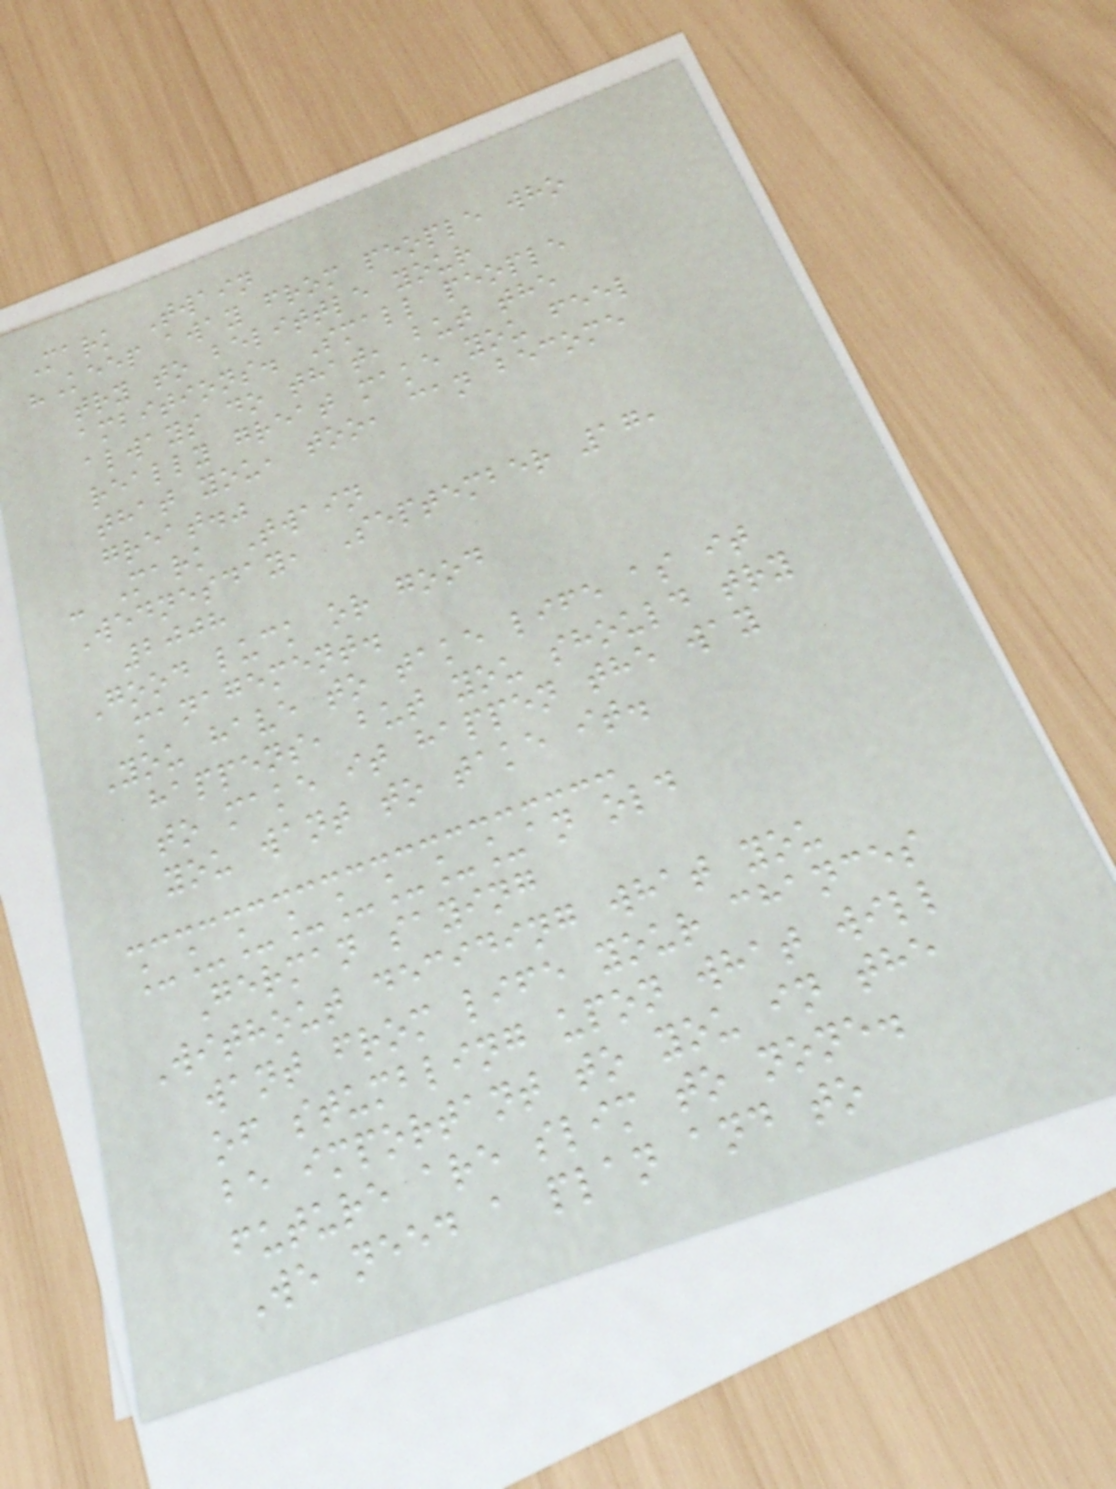Mark Twain
"Keep away from people who
try to belittle your
ambitions. Small people
always do that, but the
really great make you feel
that you, too, can become
great."
- Mark Twain
Wednesday, September 17,
2008
Good luck or good
management.
You have to take life as it
happens, but you should try
to make it happen the way
you want to take it.
________an old
German saying
Without deciding what you
want from life your chances
of stumbling upon what will
be important to you in the
future are slim to none.
We need a plan and to
